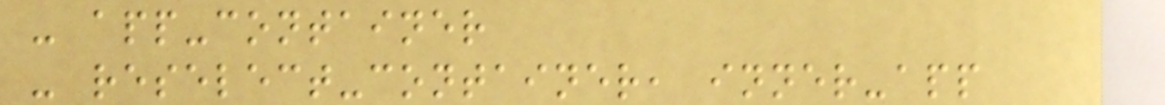- app-container
- reselect-container, inner-app
